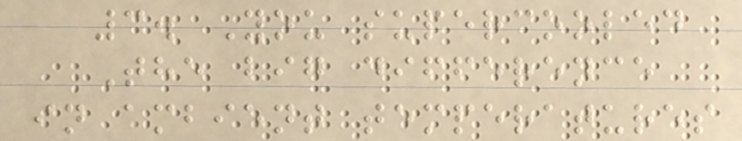3. You supercooled
The big difference
in ambient temperatures
